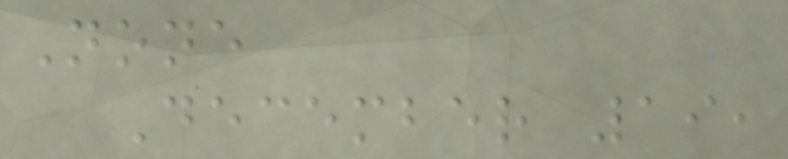None
December 19,
